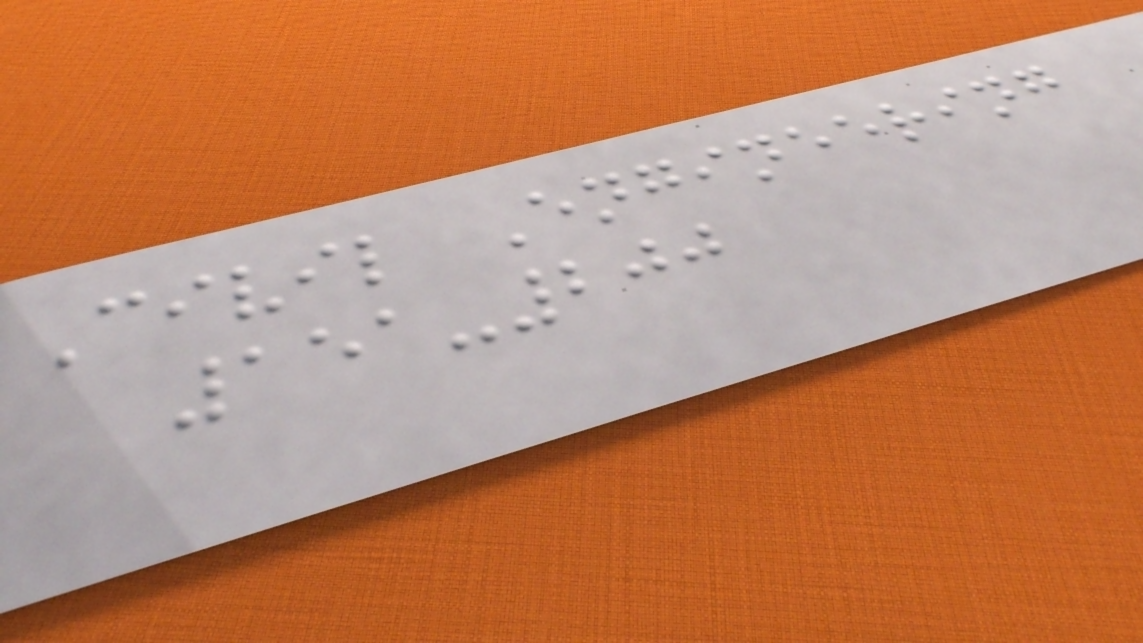Civil Engineering
151-200
